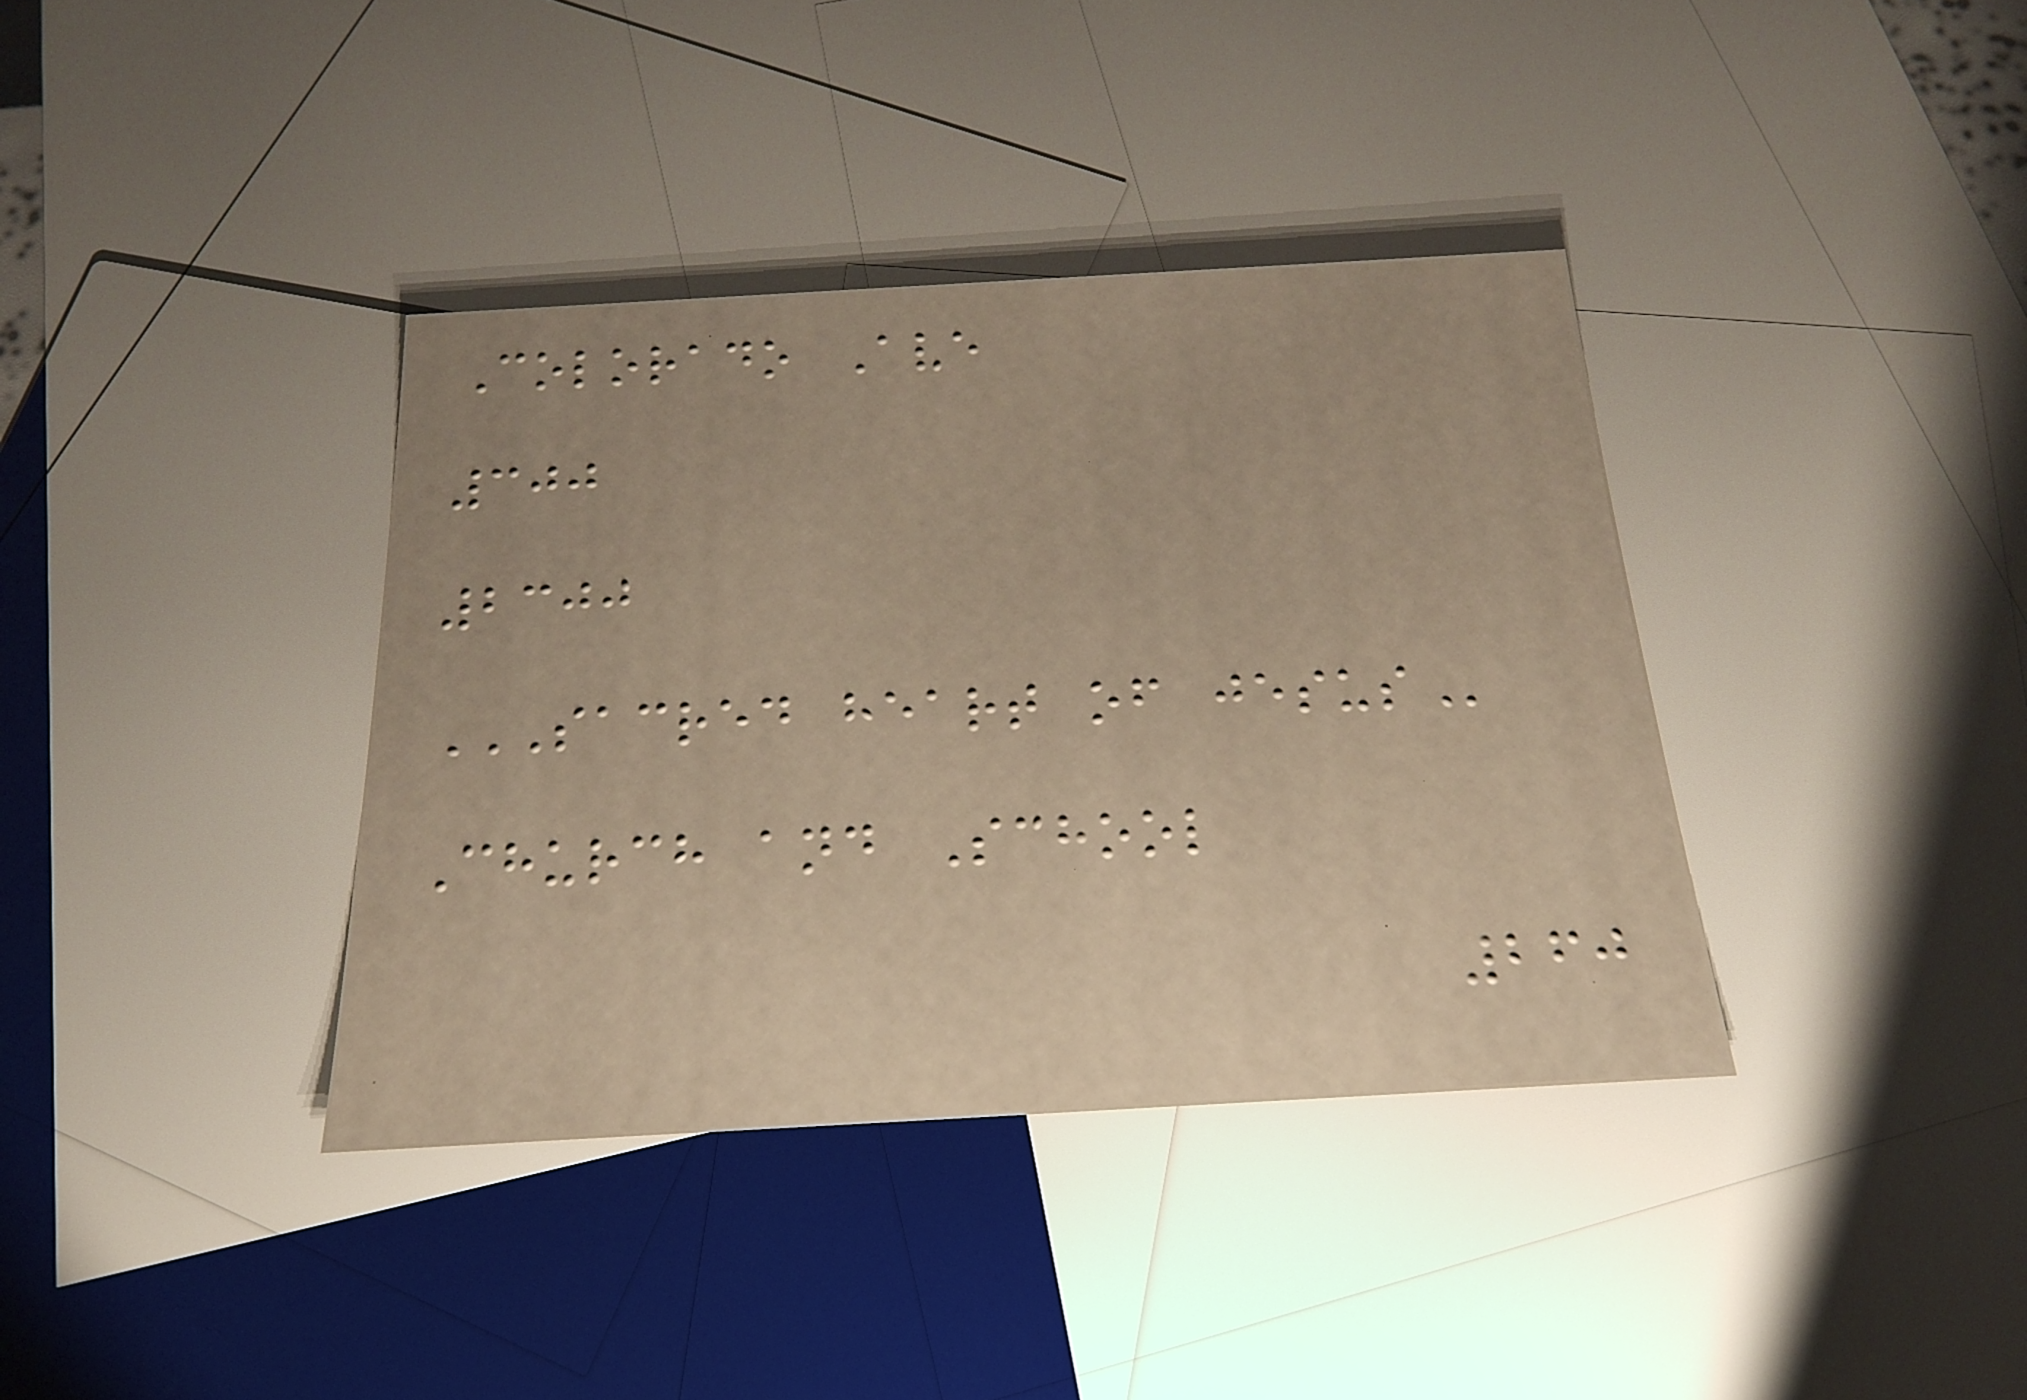Colorado Ave
300
2300
SACRED HEART OF JESUS
Church and School
260
